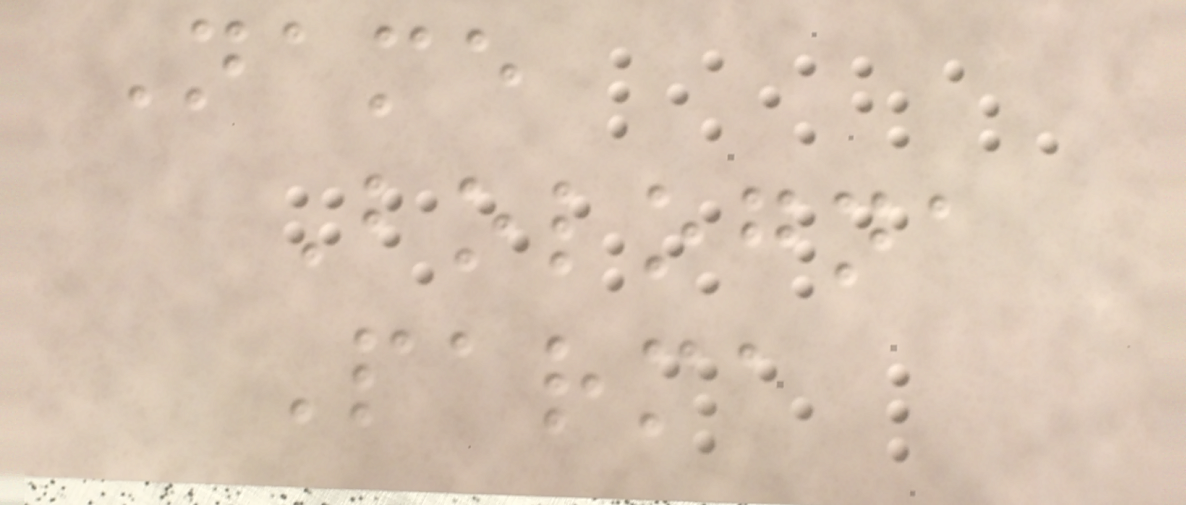Name
Bologna
Parma
